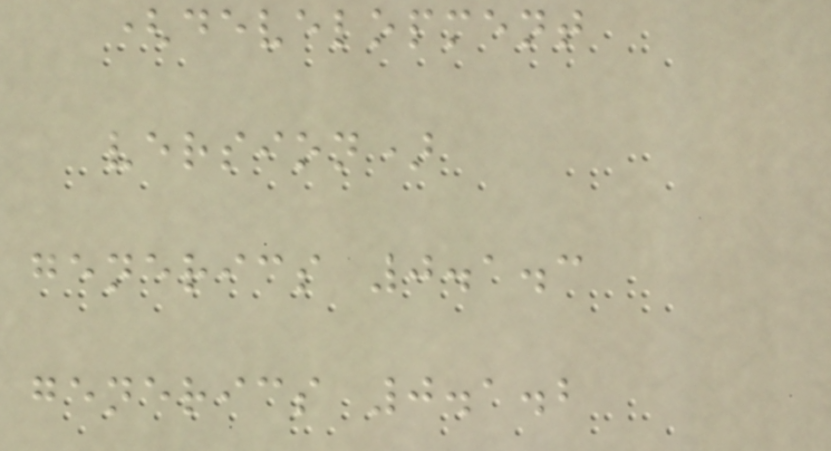(development
version)
generics 0.1.3
generics 0.1.2
